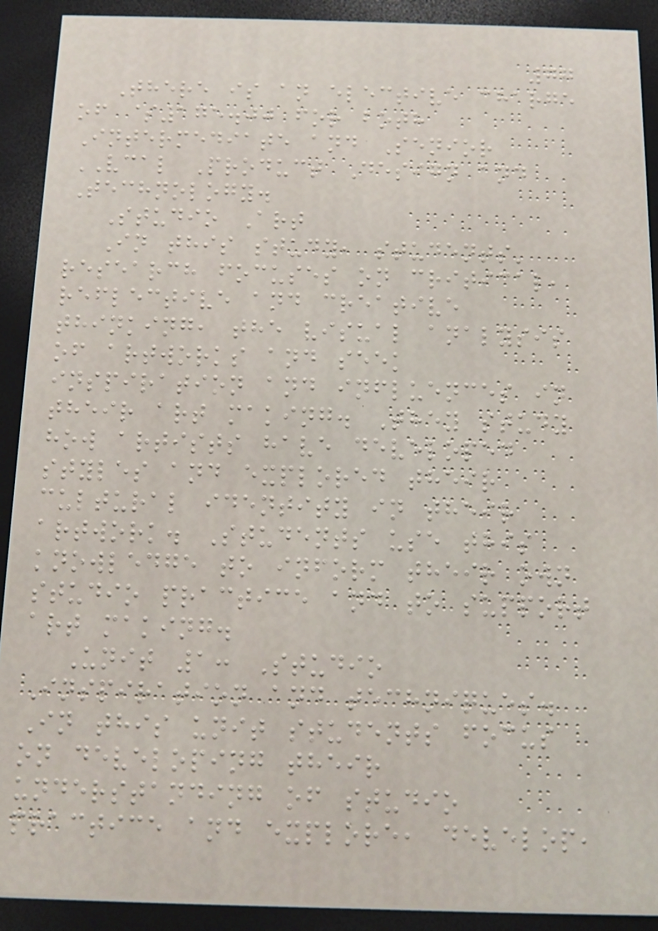77
There is an elective charge
of $175.00 for both
Intermediate and Senior
VCAL Product Design and
Technology.
Studio Art
In this study, students'
research focuses on critical,
reflective and creative
thinking, the visual analysis
of artworks and seek
inspiration and influences in
their art making. They study
how artists have developed
styles and explored their
cultural identity in their
artwork. Students use this
knowledge to inform their own
studio practice and to support
art making.
Unit 1: Studio
Inspiration and techniques.
In this unit students focus
on developing their
understanding of studio
practice and explore, develop,
